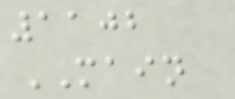1102
MAIN
